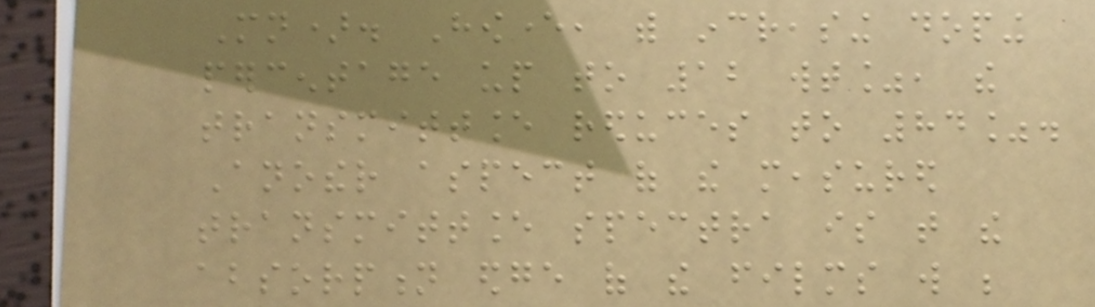Mn). However, with increasing doping
percentage up to 12 wt%, the
transmittance reduces to 84%.
Another aspect of the measured
transmittance spectra is that the
absorption edge of the films will be
